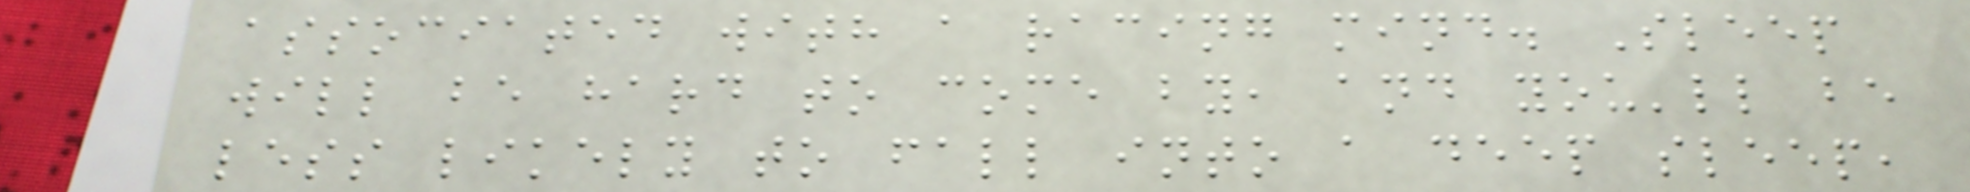associated with a racing mind. Sleep
will be hard to come by, and you'll be
less likely to fall into a deep sleep,
